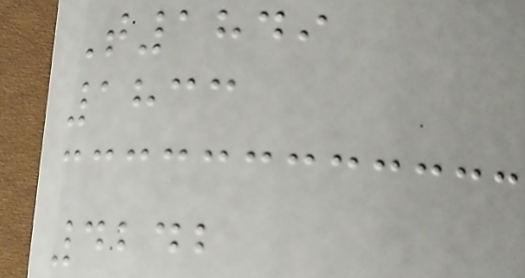T1849
1833
4242
